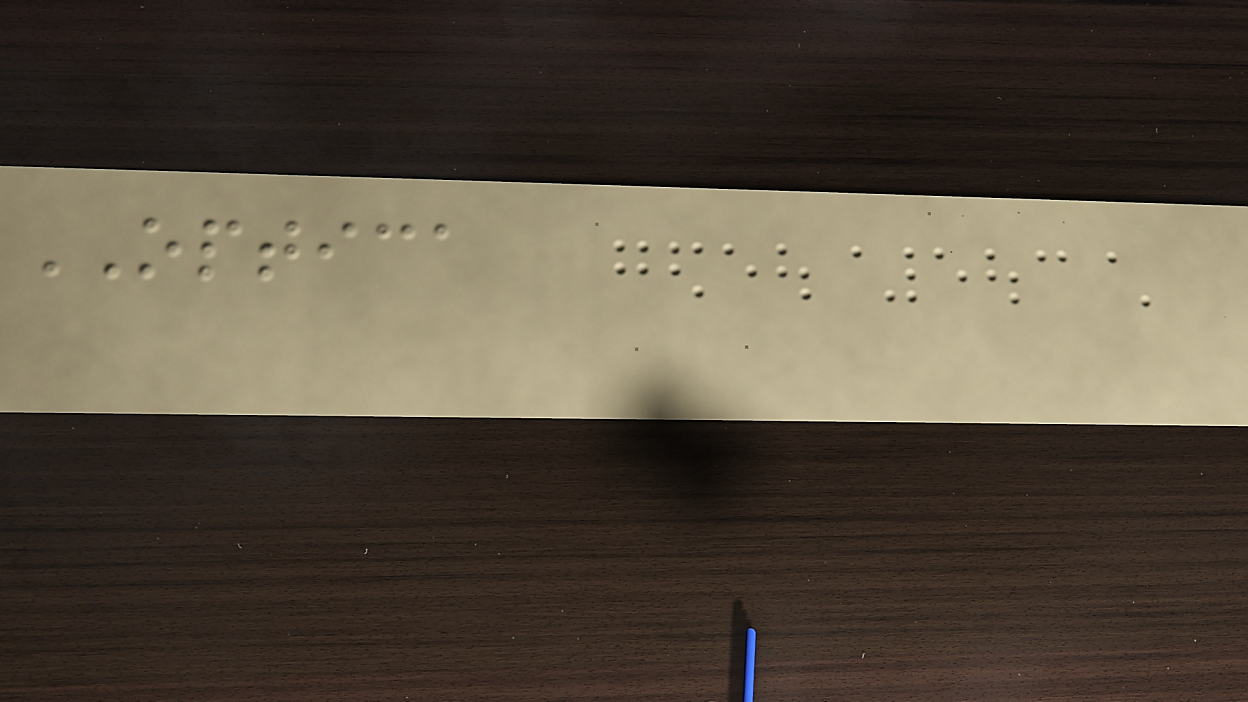OPTICA
